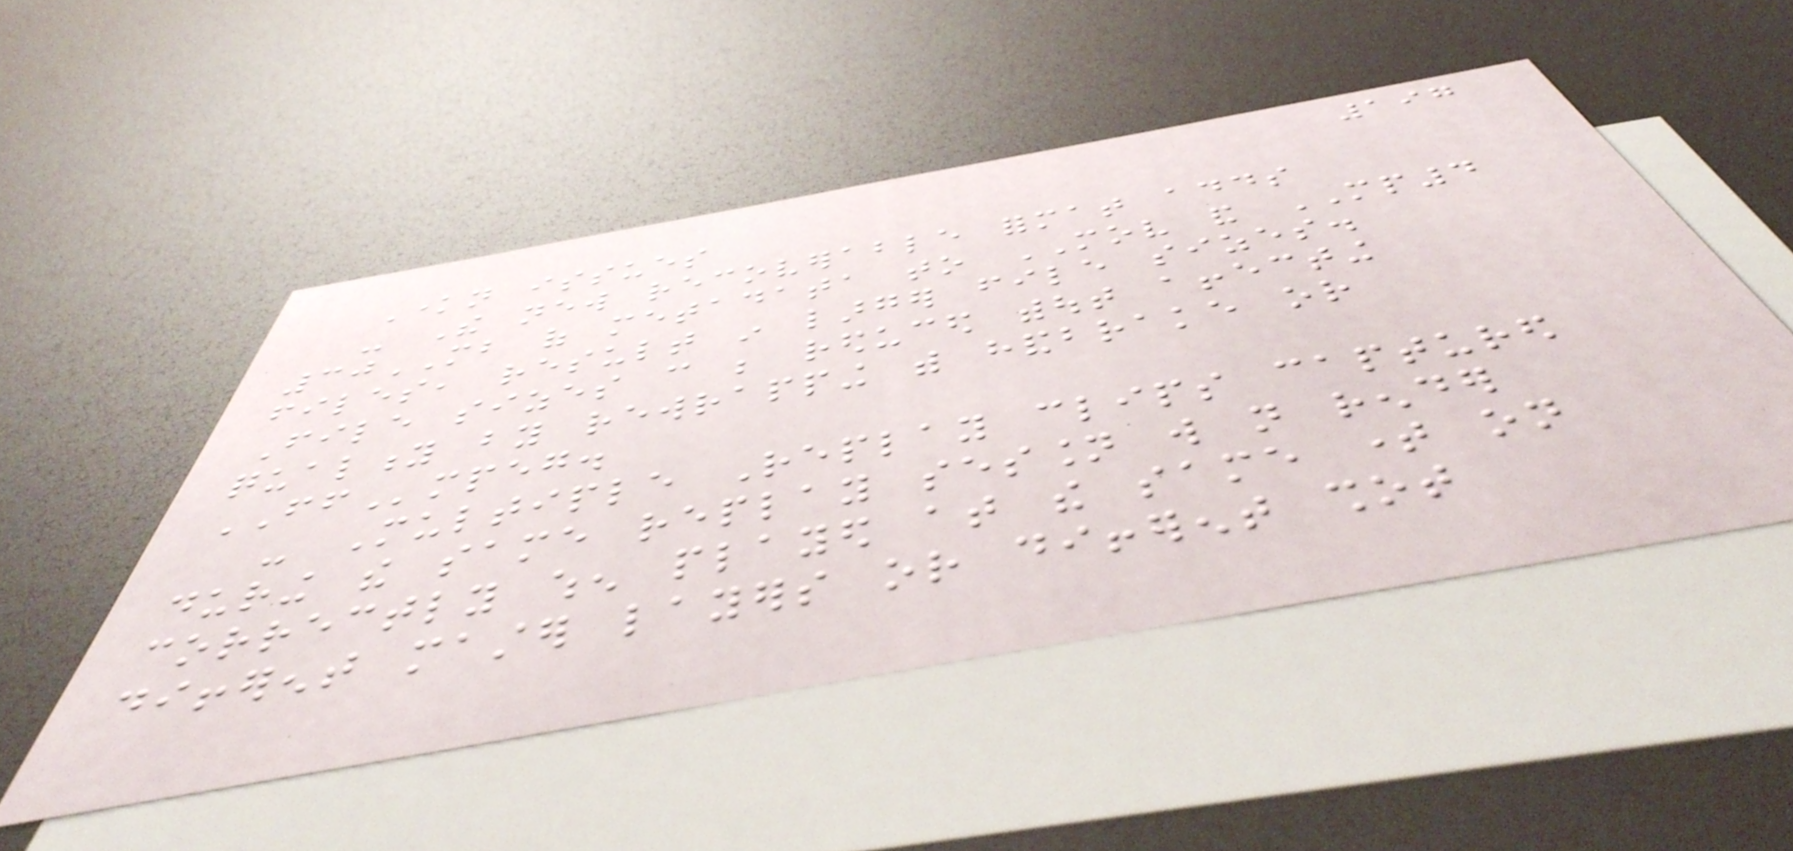197
Known issues
- The new recoverable format adds
30MB of metadata to MOV and MP4
files, result in larger file sizes.
File sizes can be reduced without affecting
quality by rewrapping with handbrake or
FFmpeg.
- Multiple Replay clips captured
during the same replay session will not render
correctly when played at the same time on
different master layers or different shot
